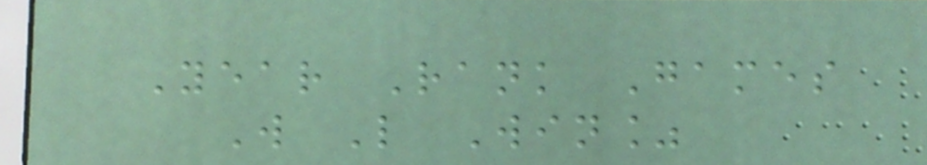Year Rank Games
W L Win%
